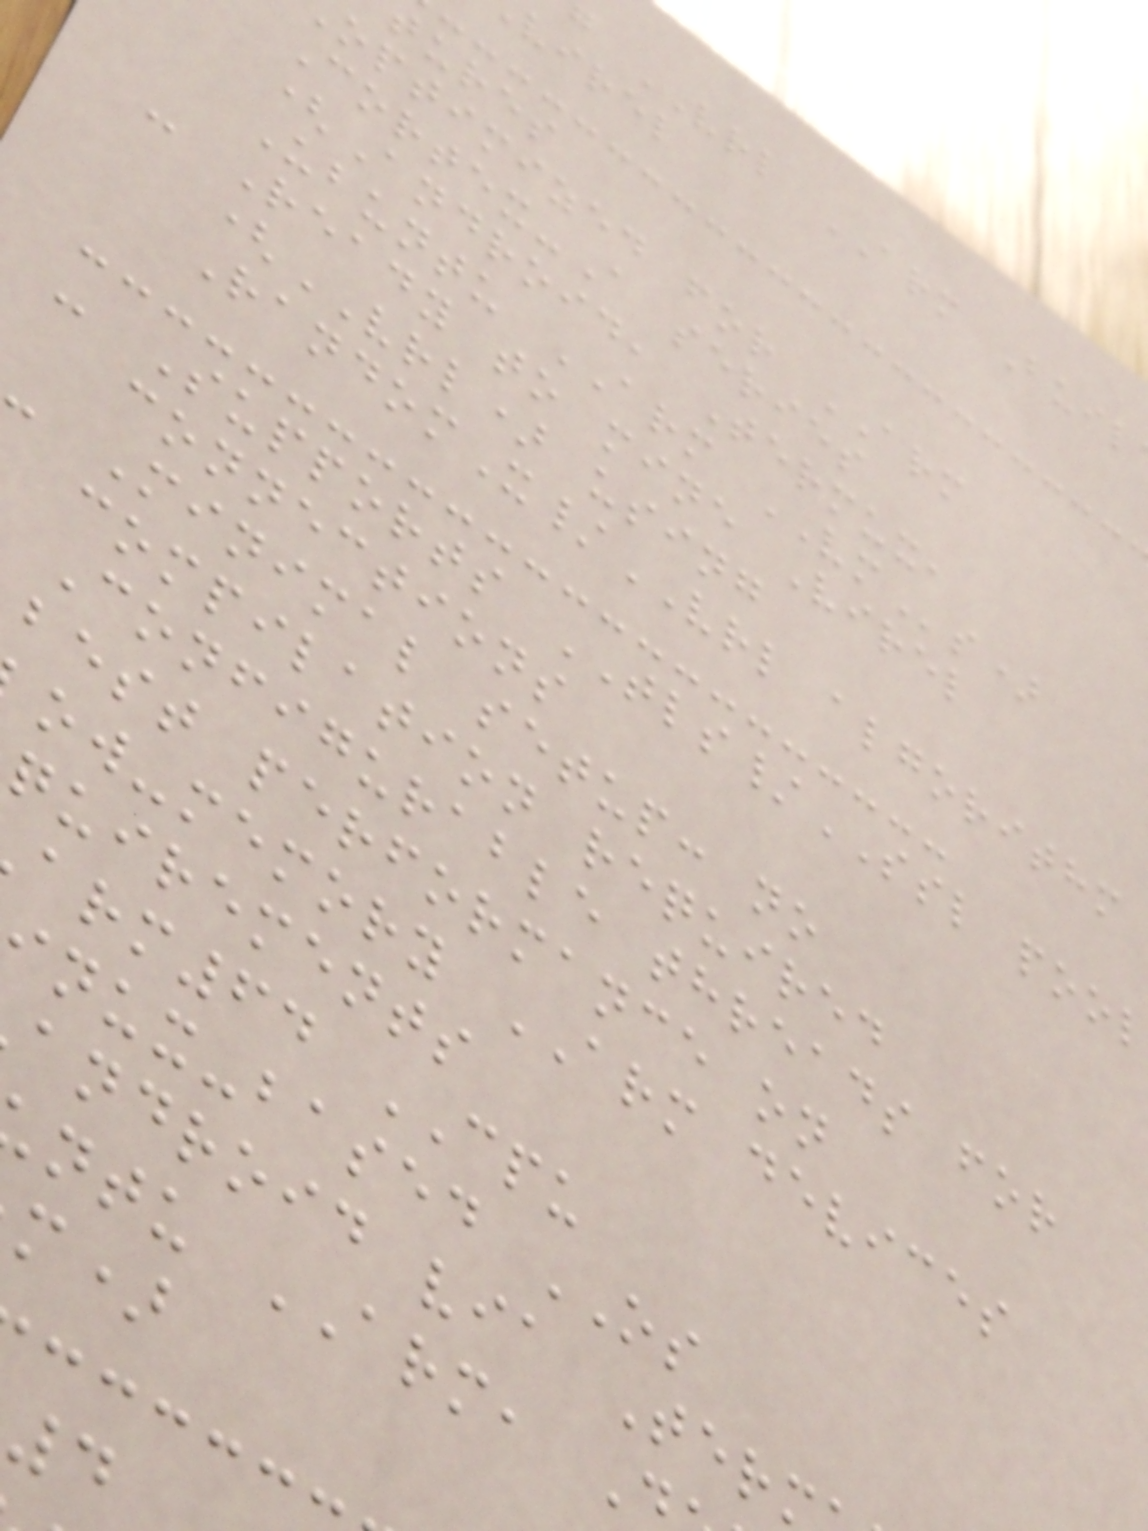g VRL ARM Buil
virel
tures
optimized for ARM
Cortex-A series
(Android, Termux,
Ubuntu ARM VMs)
- Ready to mine Virel
(VRL) using
RandomX/VRL algorithm
- Supports TLS/SSL pool
connections
- Minimal setup: no
compilation required
Configurable threads for
best performance on
ow-memory ARM devices
quirements
arm64 CPU
nux-based OS
android via Ter
ntu ARM,
